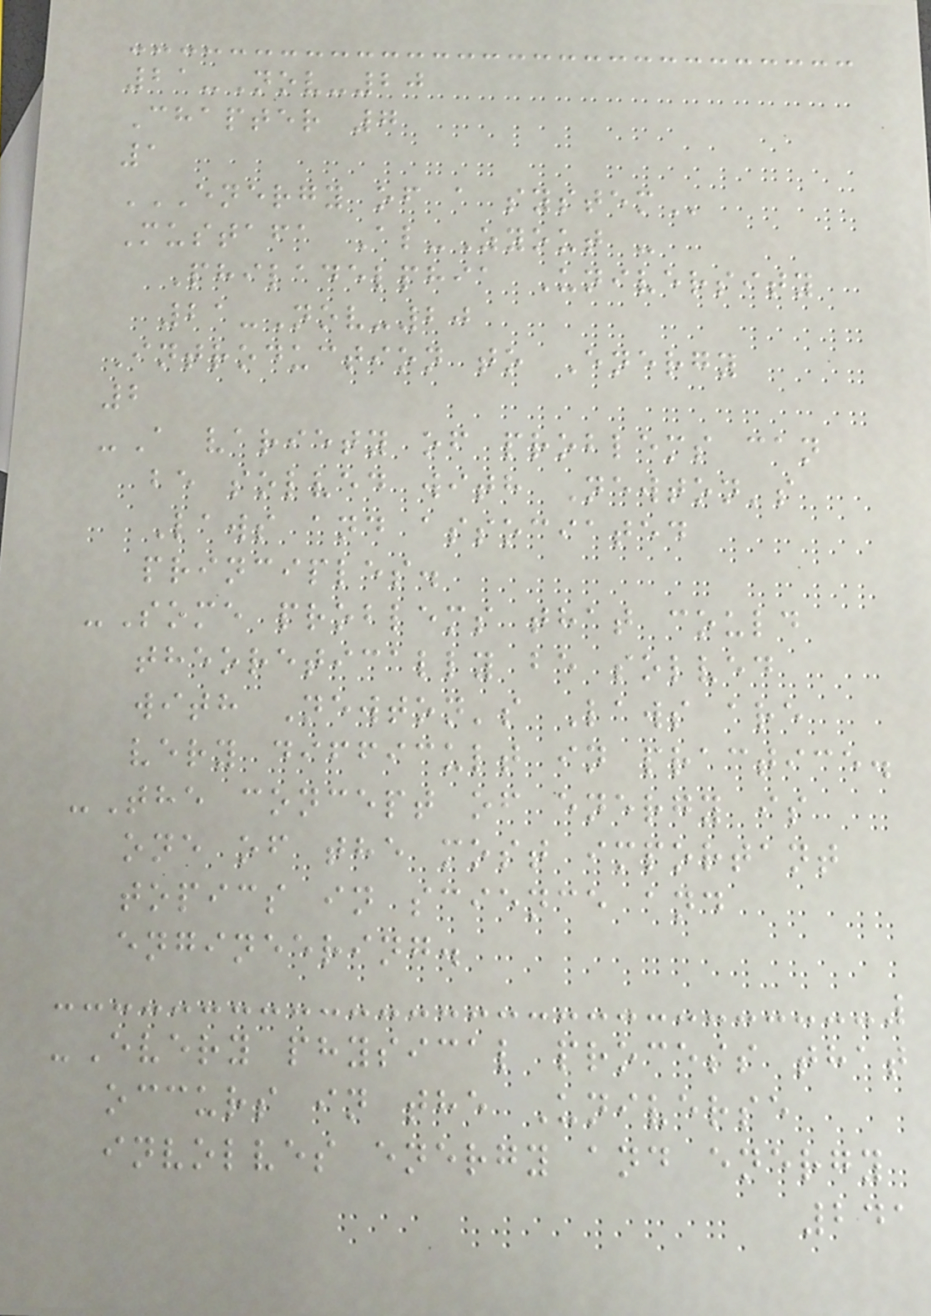21-Nov-20
Chapter 7
1
ENERGY OF A SYSTEM
Mustafa Al-Zyout -
Philadelphia University
21-Nov-20
Introduction to Energy
2
-A variety of problems can
be solved with Newton's
Laws and associated
principles.
-Some problems that could
theoretically be solved
with Newton's Laws are
very difficult in practice.
-The concept of energy is
one of the most important
topics in science and
engineering.
-Every physical process that
occurs in the Universe
involves energy and energy
241
